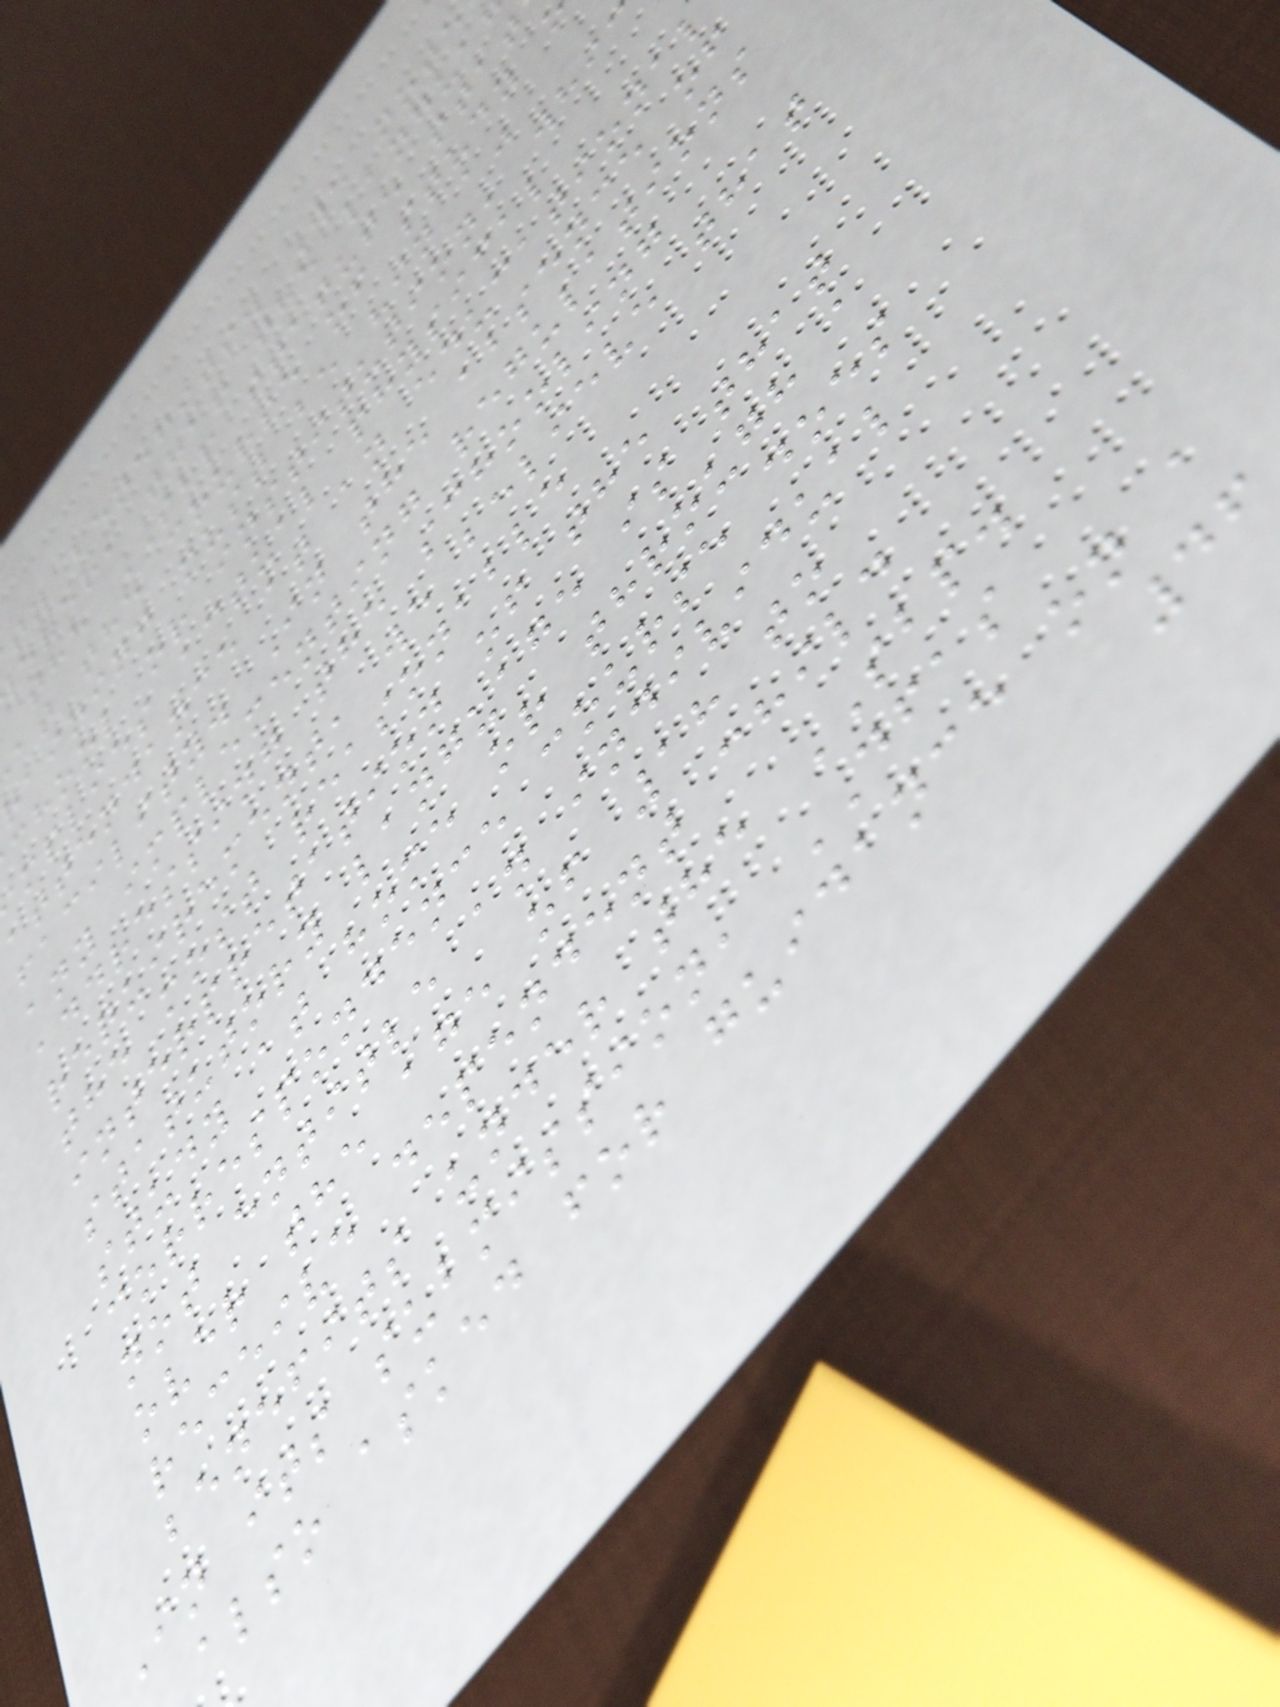ty benefits. We note
ever, that the langua
the SBP statute stat
at the course of study
aining must be "in a"
chool or institution, whic
mplies actual physical
attendance at an educational
facility. In the absence of
any implementing regulations
addressing the schooling
requirement, we believe that
the most reasonable
interpretation of the
statutory language is that
study at home or through a
correspondence course does
not entitle an individual
over the age of 18 to
receive dependent child
benefits under the SBP.
In its submission, DFAS
also asked for guidance on a
46
